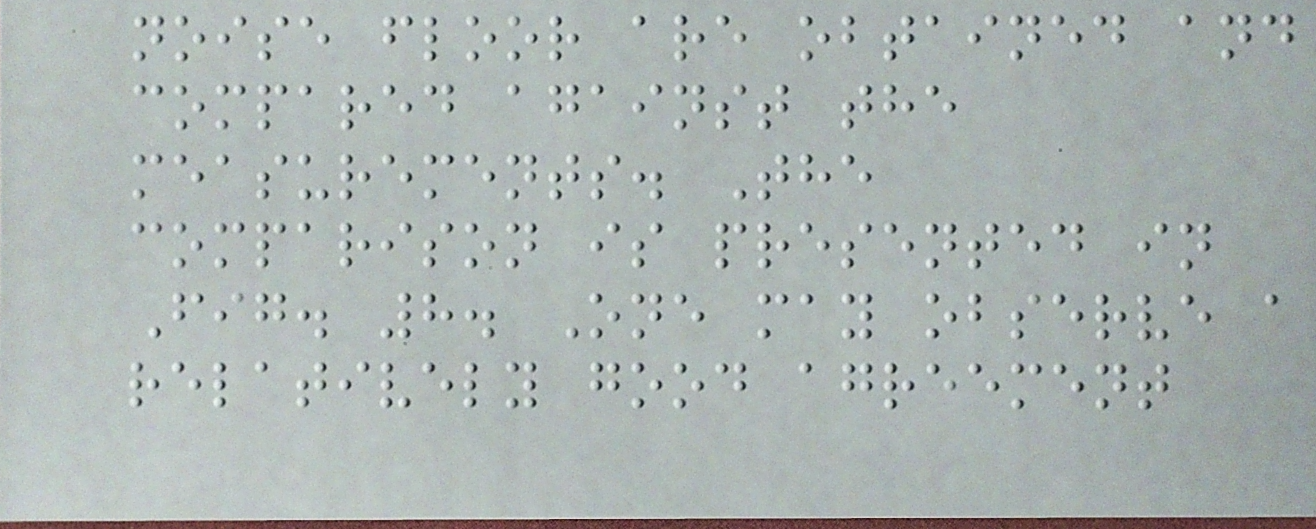noise floor are obtained and
compared against the
measurements. The
comparison is presented in
Fig. 8. One may observe a
relatively good agreement
